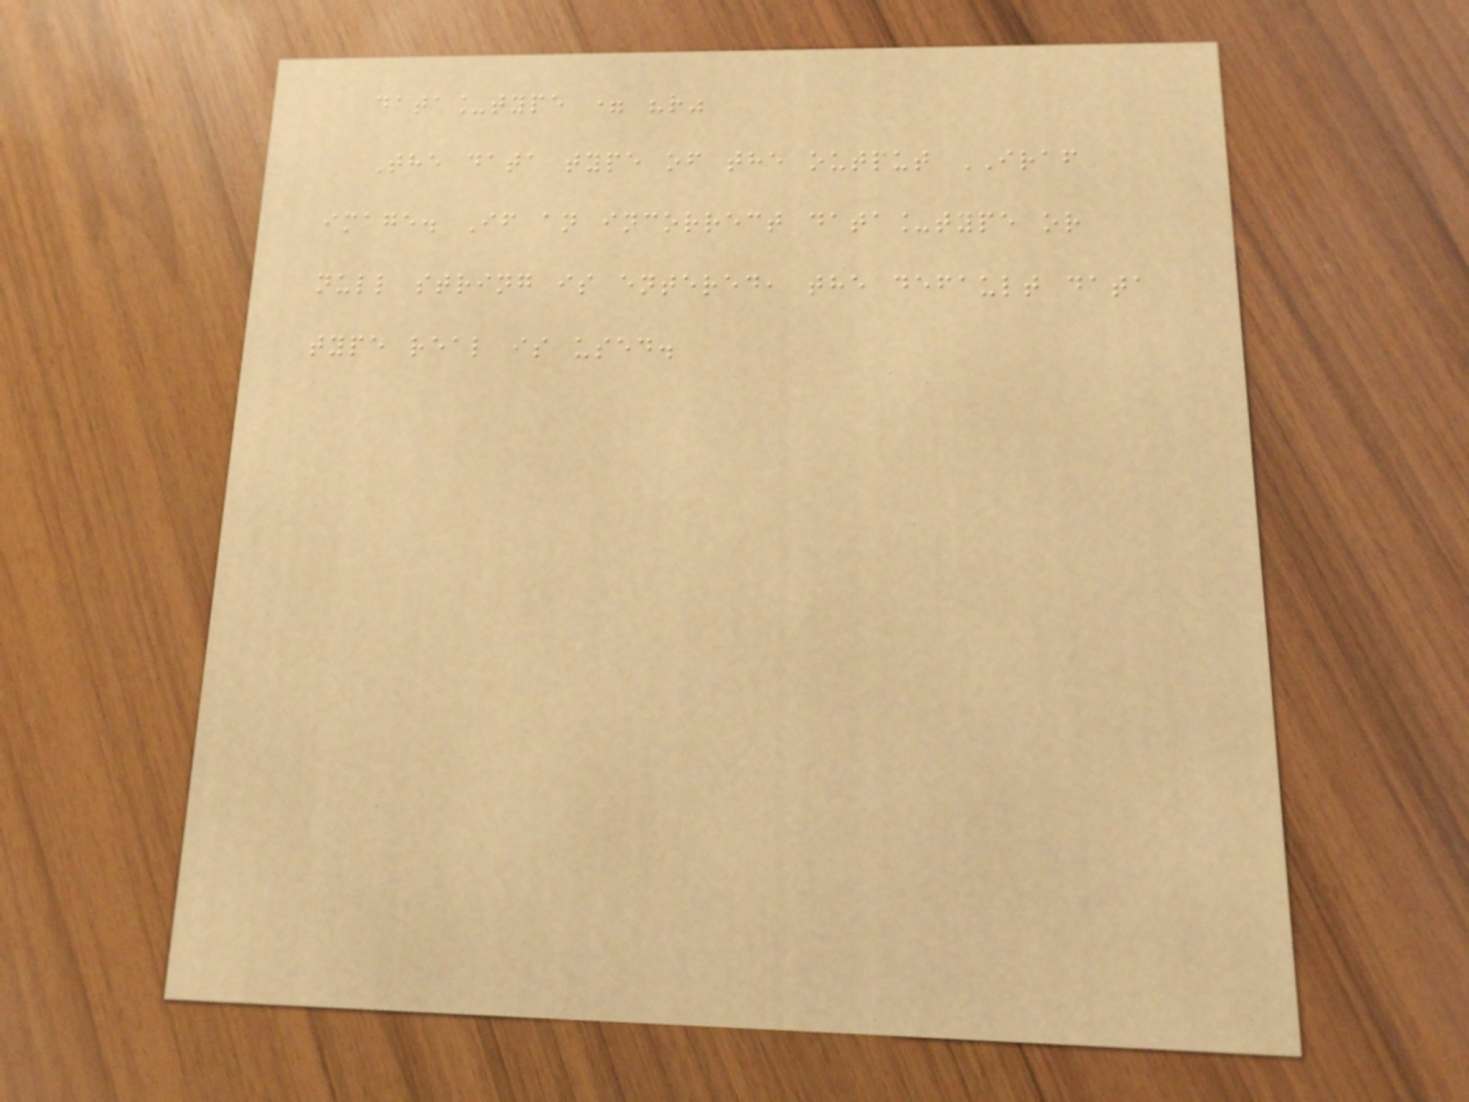data_type = "r"
The data type of the output IRAF
image. If an incorrect data_type or
null string is entered, the default data
type real is used.
